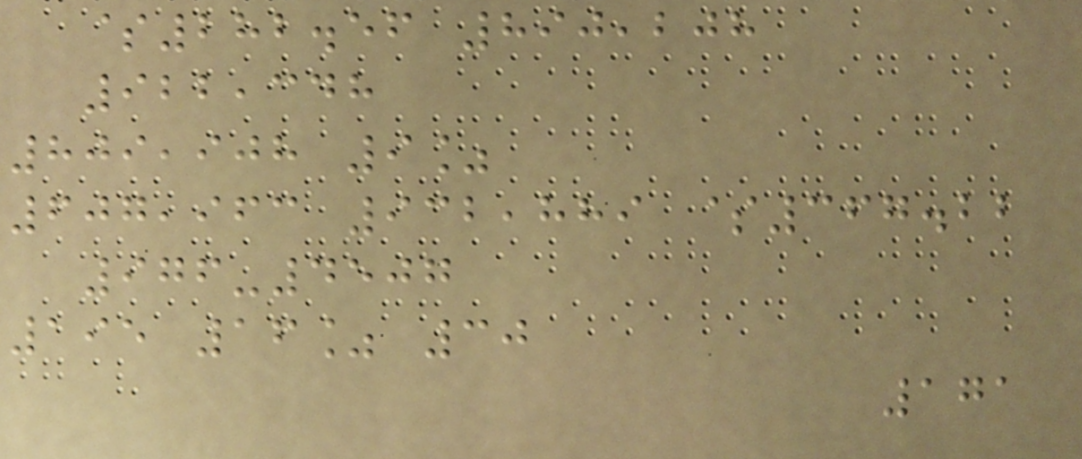$282.56 890,208
922,348
809,908 9%
607,963 932,889 $367.22
976-4507
195 16% 30
171
